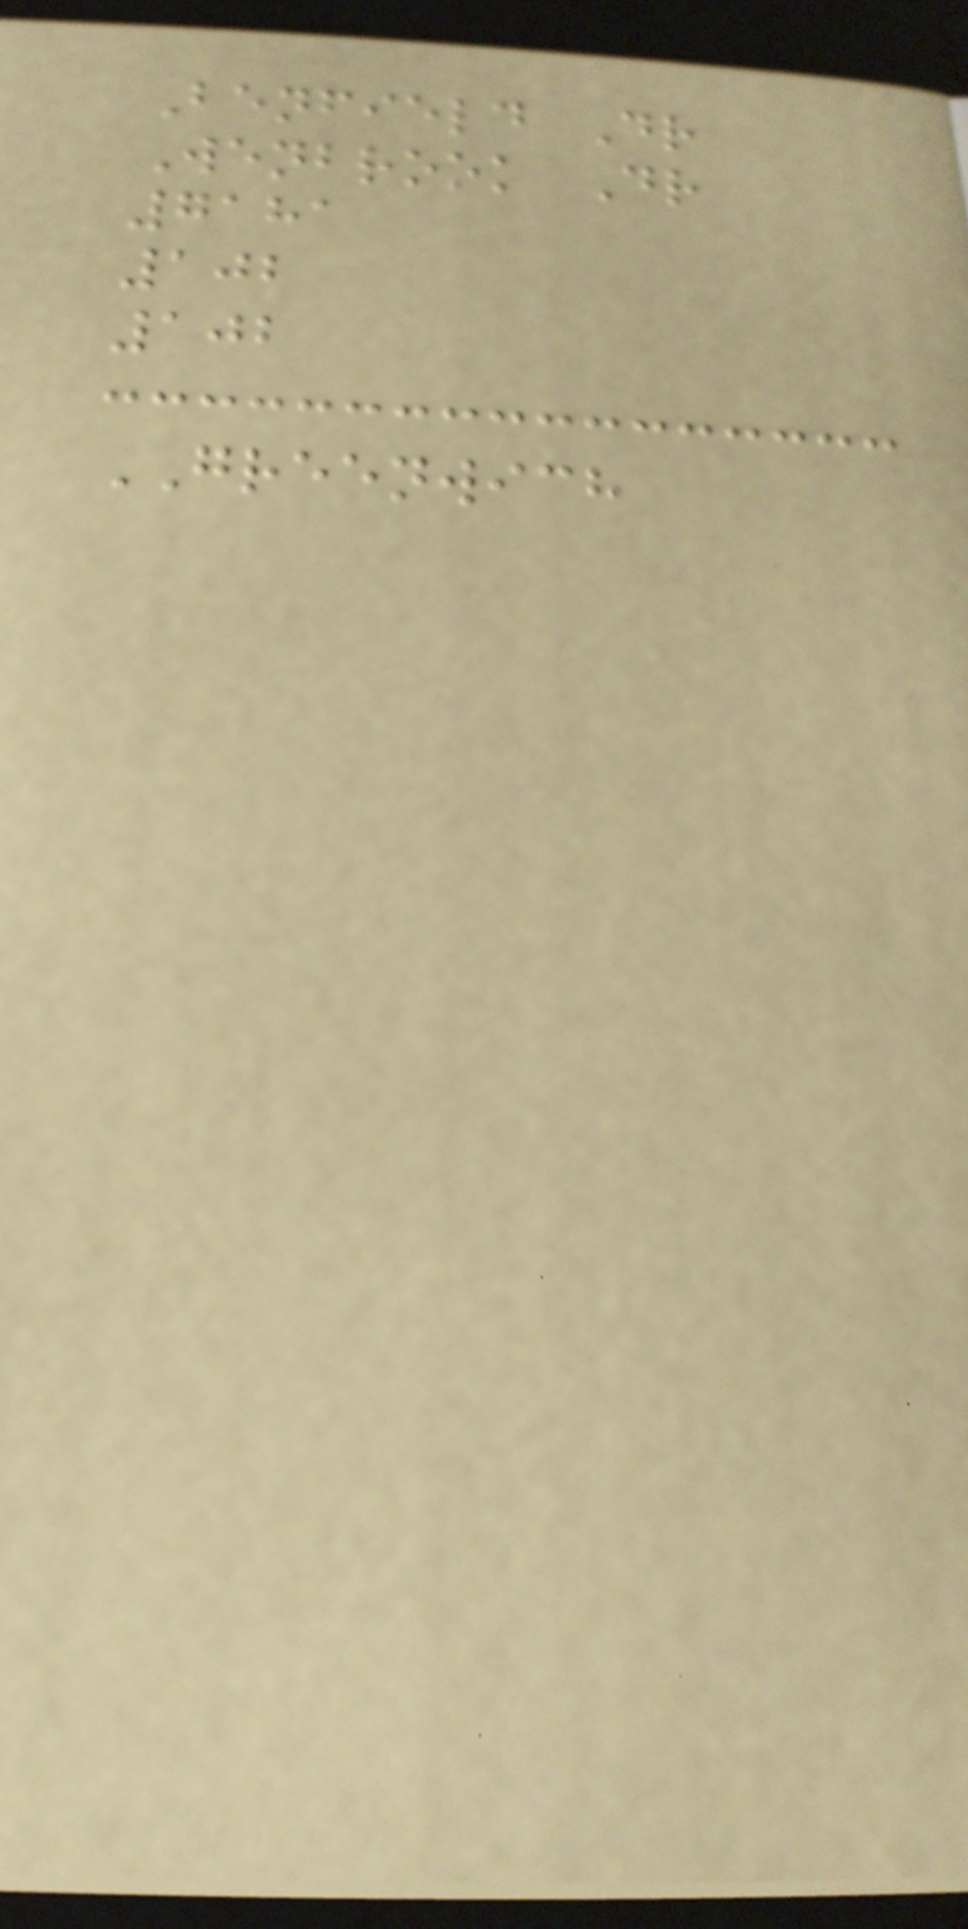Benfield Dr
Wenbrook Dr
7181
102
102
GREENWICH
